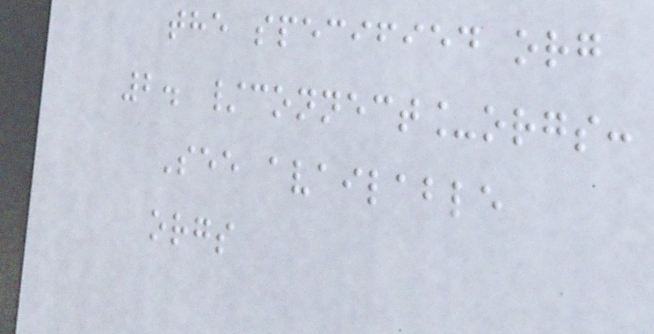the specified org
2. /connect_orgs:
See available
orgs
